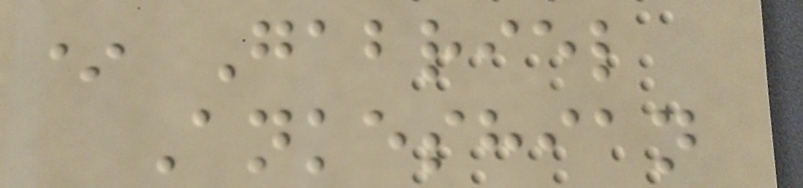* Gabriel
Ankeshian
